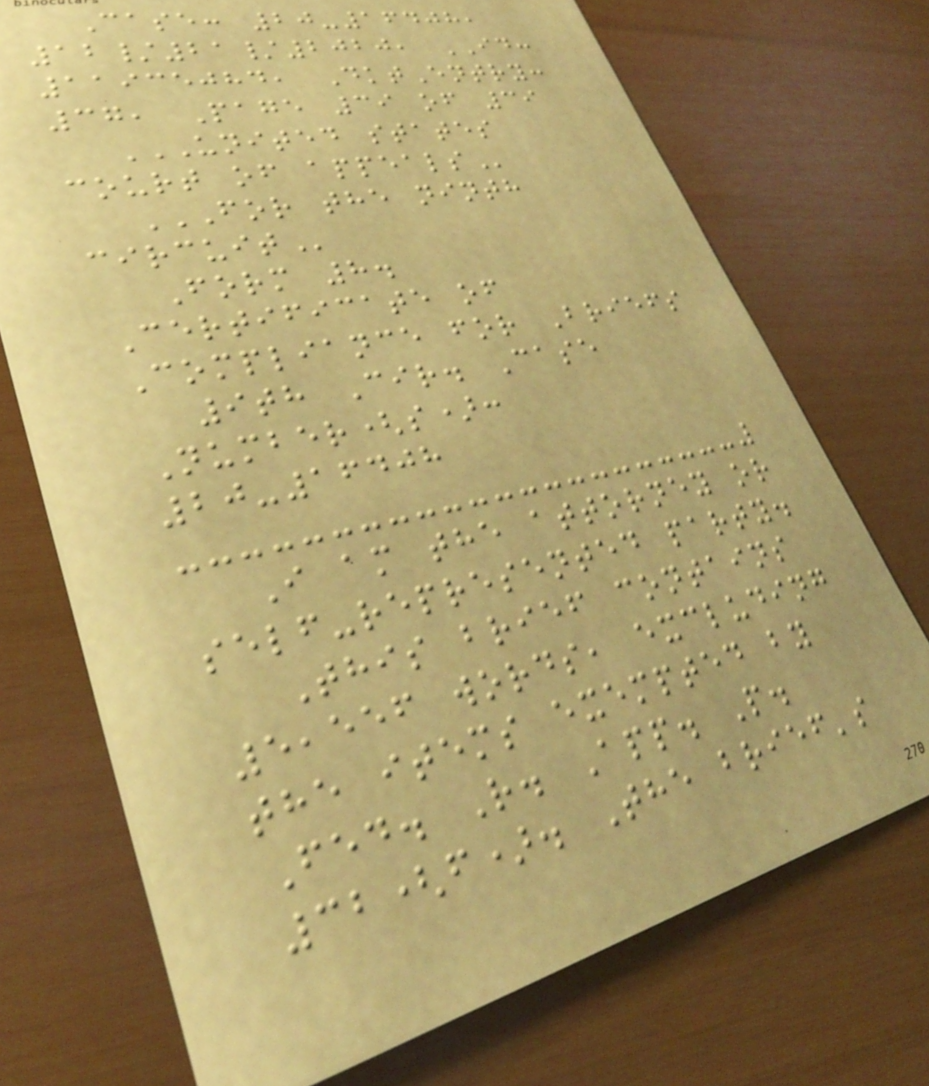Case: 20-16408,
12/21/2020, ID:
11935084, DktEntry:
37, Page 39 of 39
UNITED STATES
COURT OF APPEALS
FOR THE NINTH
CIRCUIT
Form 8.
Certificate of
Compliance for Briefs
9th Cir. Case
Number(s):
20-16408
I am the attorney or
self-represented party.
This brief contains
5,556 words, excluding
the items exempted by
Fed. R. App. P.
32(f). The brief's
